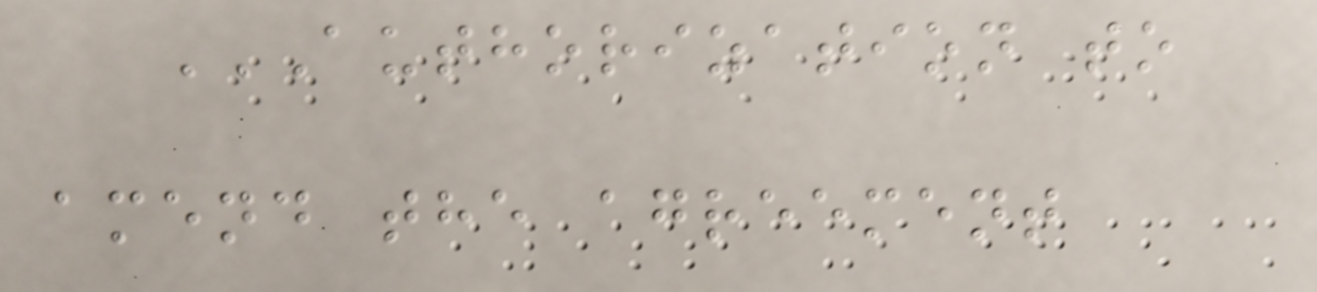AUTHORIZATION TO
AMEND THE AGREEMENT
